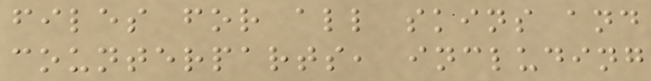files for all skins and
counterparts, including
